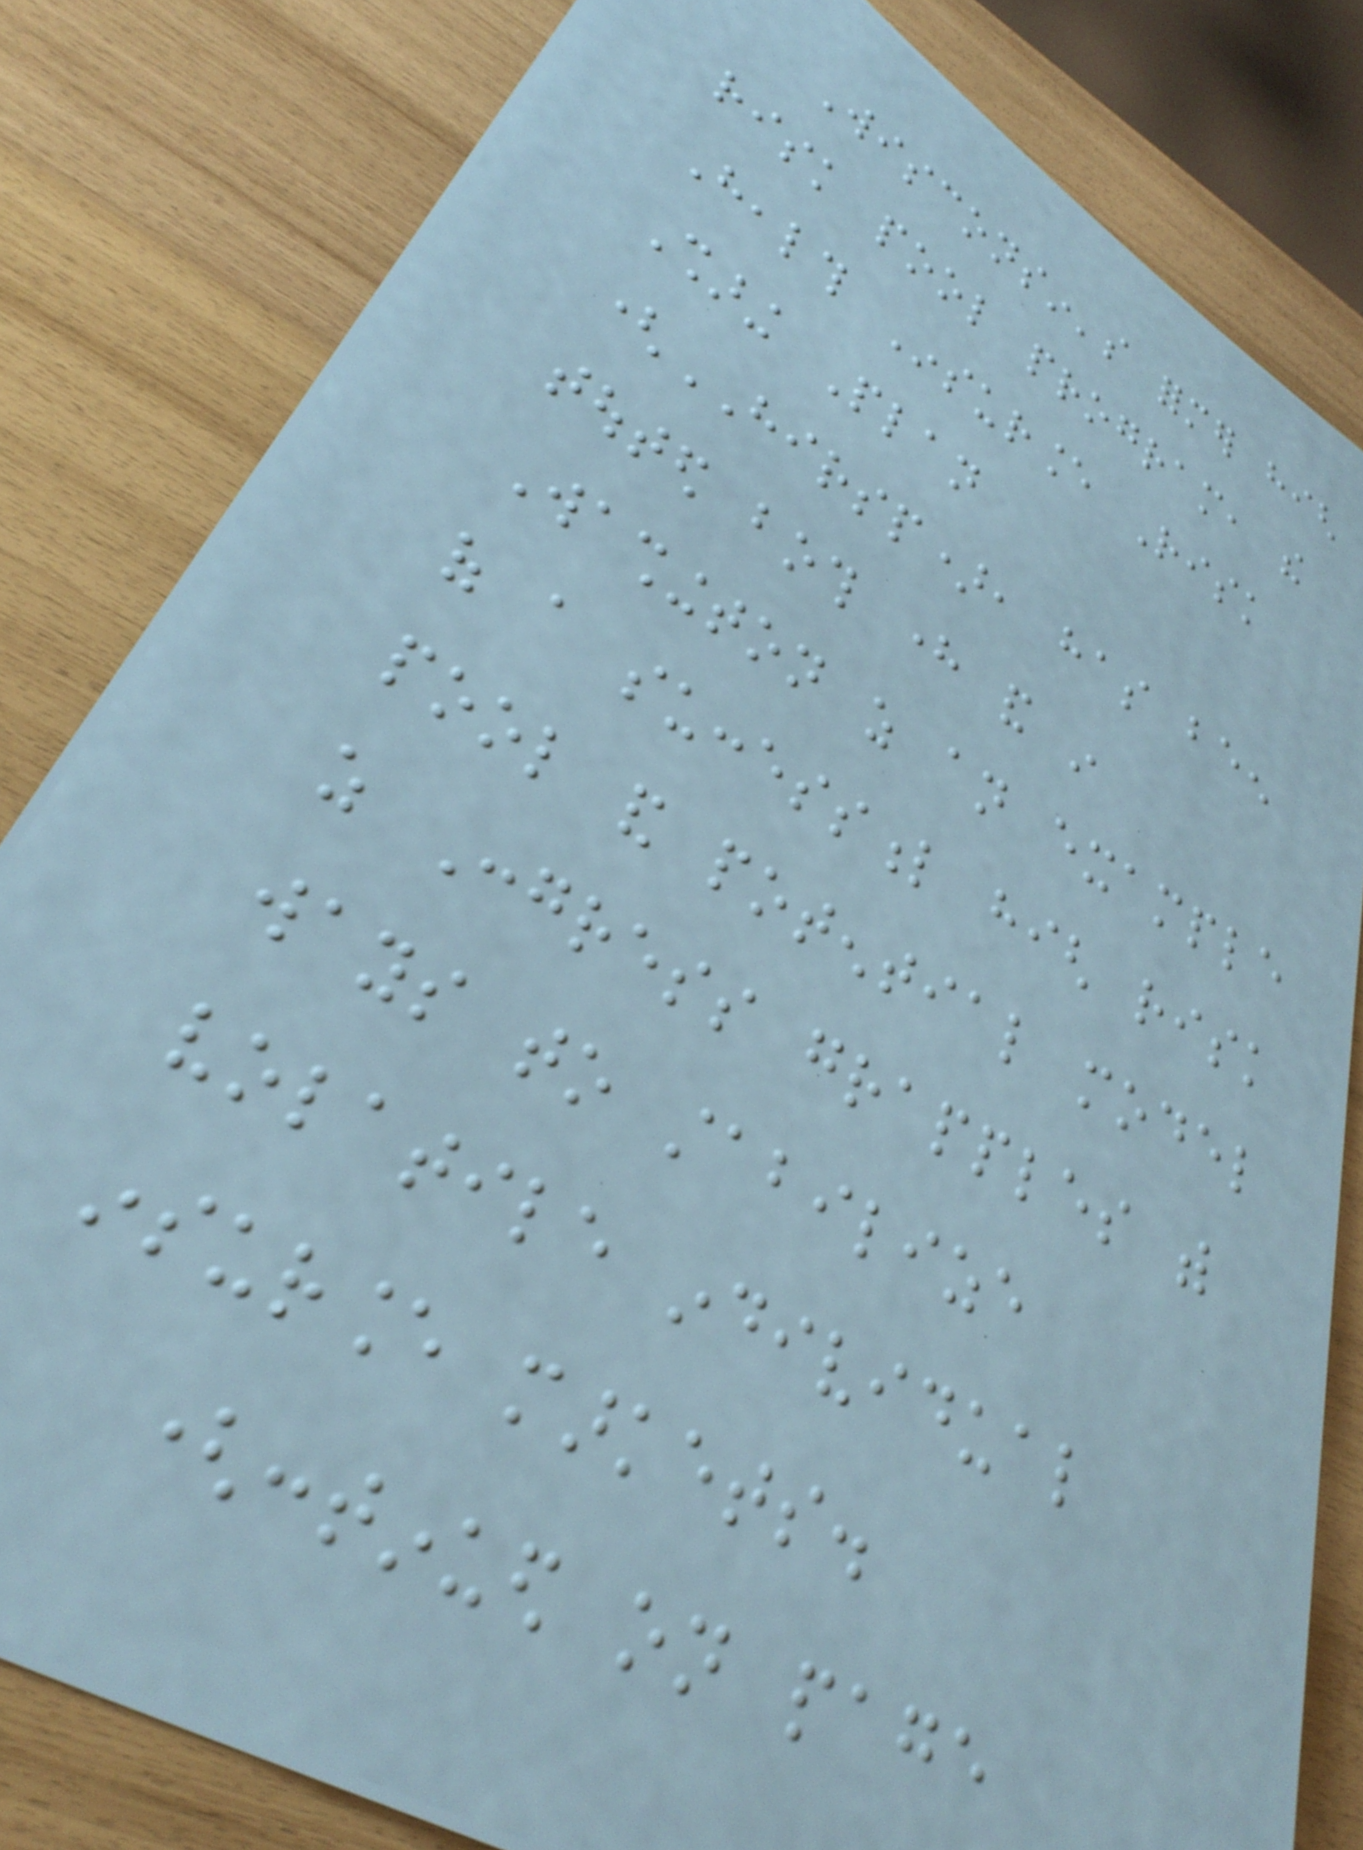Wisconsin's former high
risk pool program, the
Health Insurance Risk
Sharing Plan
(HIRSP), has been
touted both here and in
Washington as an example
of a successful high risk
pool and potential model
as Congress grapples with
ways to stabilize
volatile individual
insurance markets.
(continued on page
